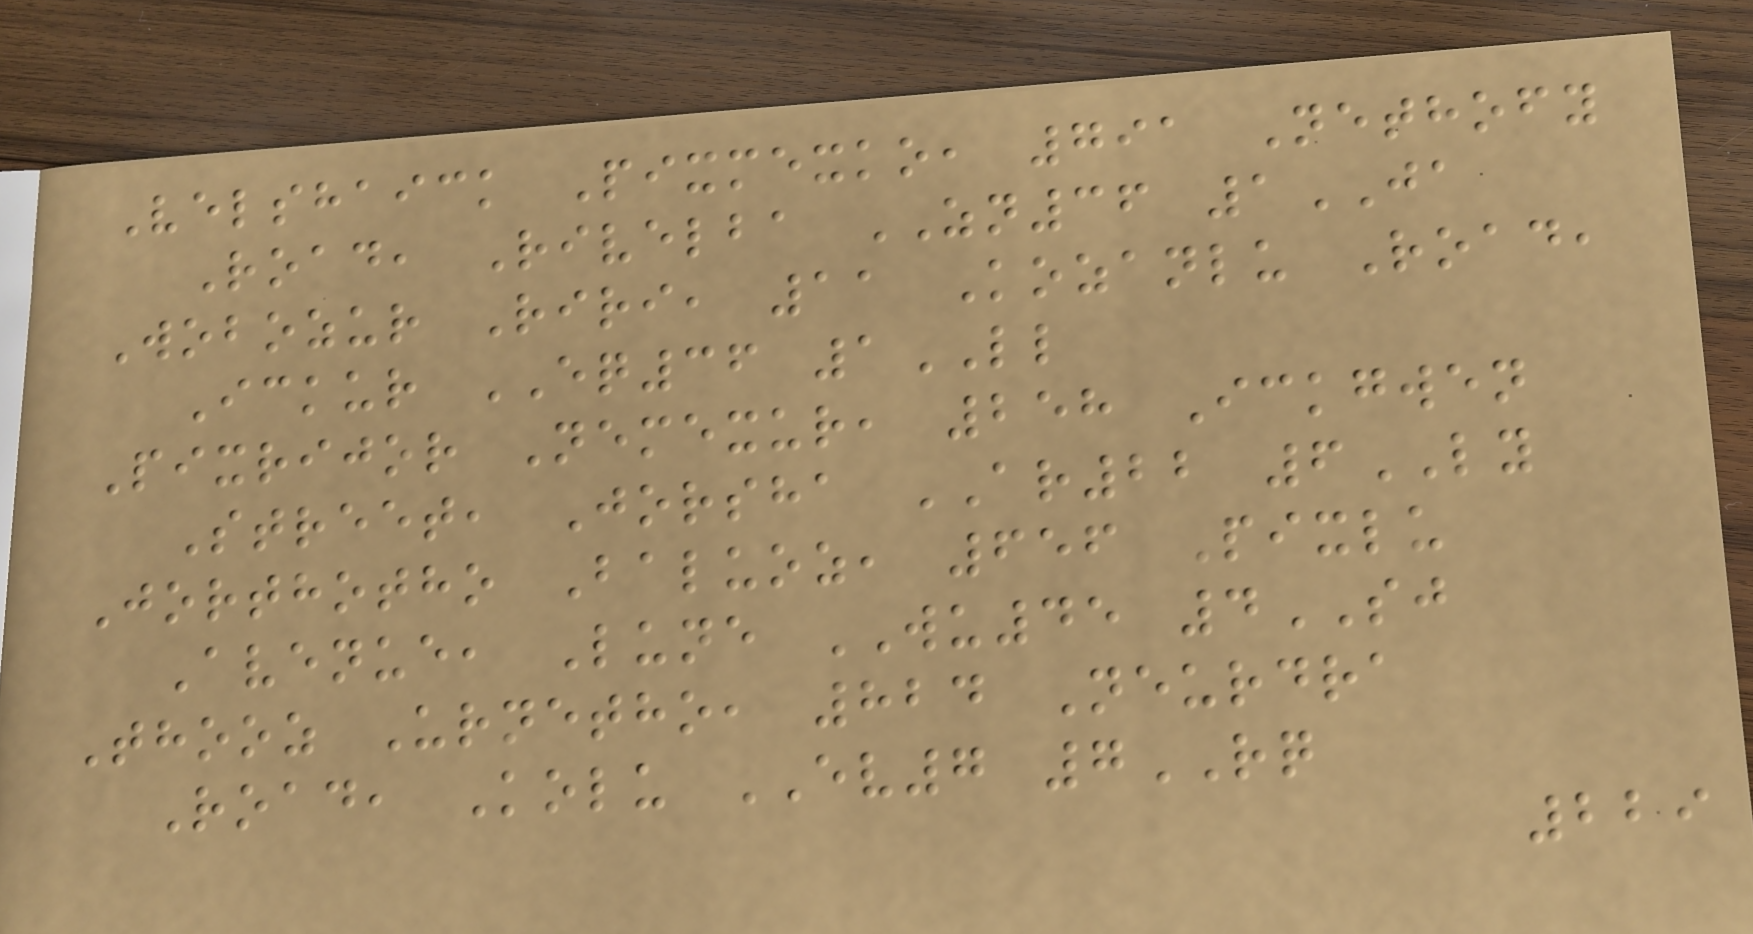Velshaick Pixmexko, 791 Nethofy
Road, Rivelba ZN36 1JA
Wobozur Riri, 11 Kozanlu Road,
Ickur EQ36 1LL
Pixrijor Nemexur, 258 Ickgwen
Street, Jorsha AR22 6LY
Jorthotho Baluoz, 656 Pixlu
Avenue, Lune WU45 4SJ
Thooz Urnetho, 824 Neurdra
Road, Kolu EV7 7RQ
229
